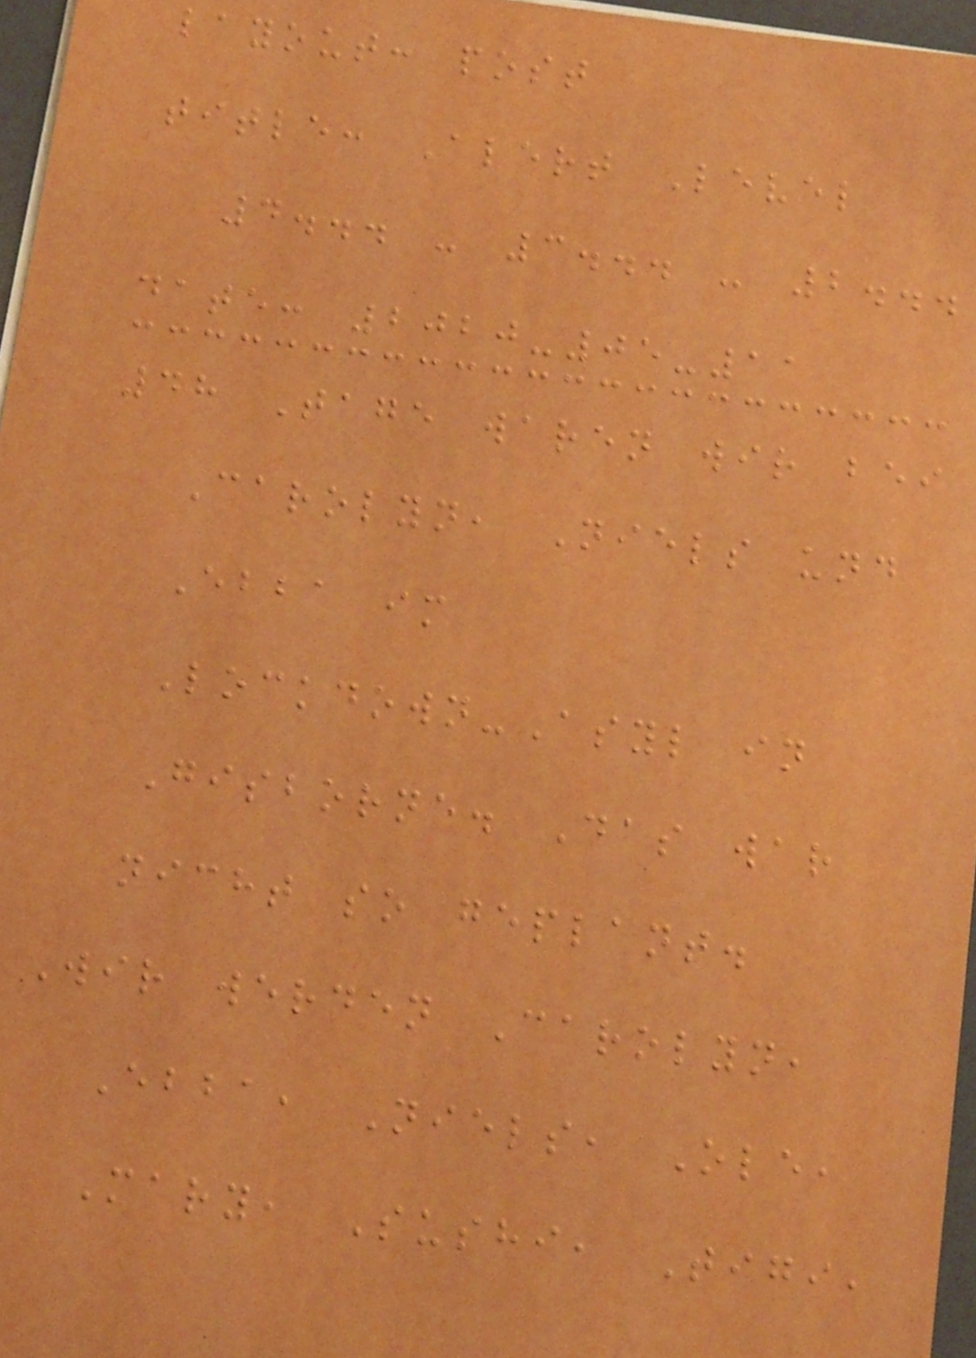layout: post
title: Alert Level
4... - 3... - 2...
date: 2020-05-11
48 Tage waren wir bei
Carolyn, Niels und
Ebba im
Lockdown-Asyl in
Gisborne. Das war
nicht so geplant.
Wir werden Carolyn,
Ebba, Niels, Ole,
Mary, Sushi, Tigi,
